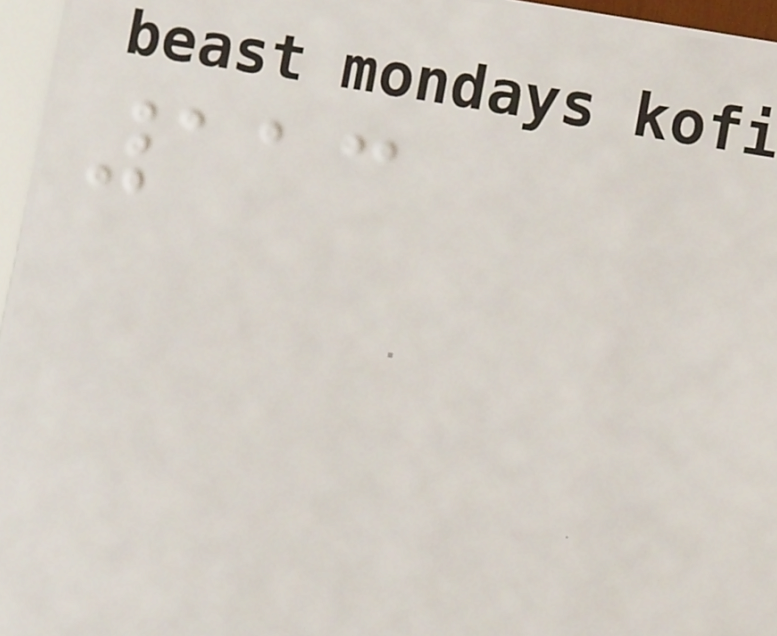113
